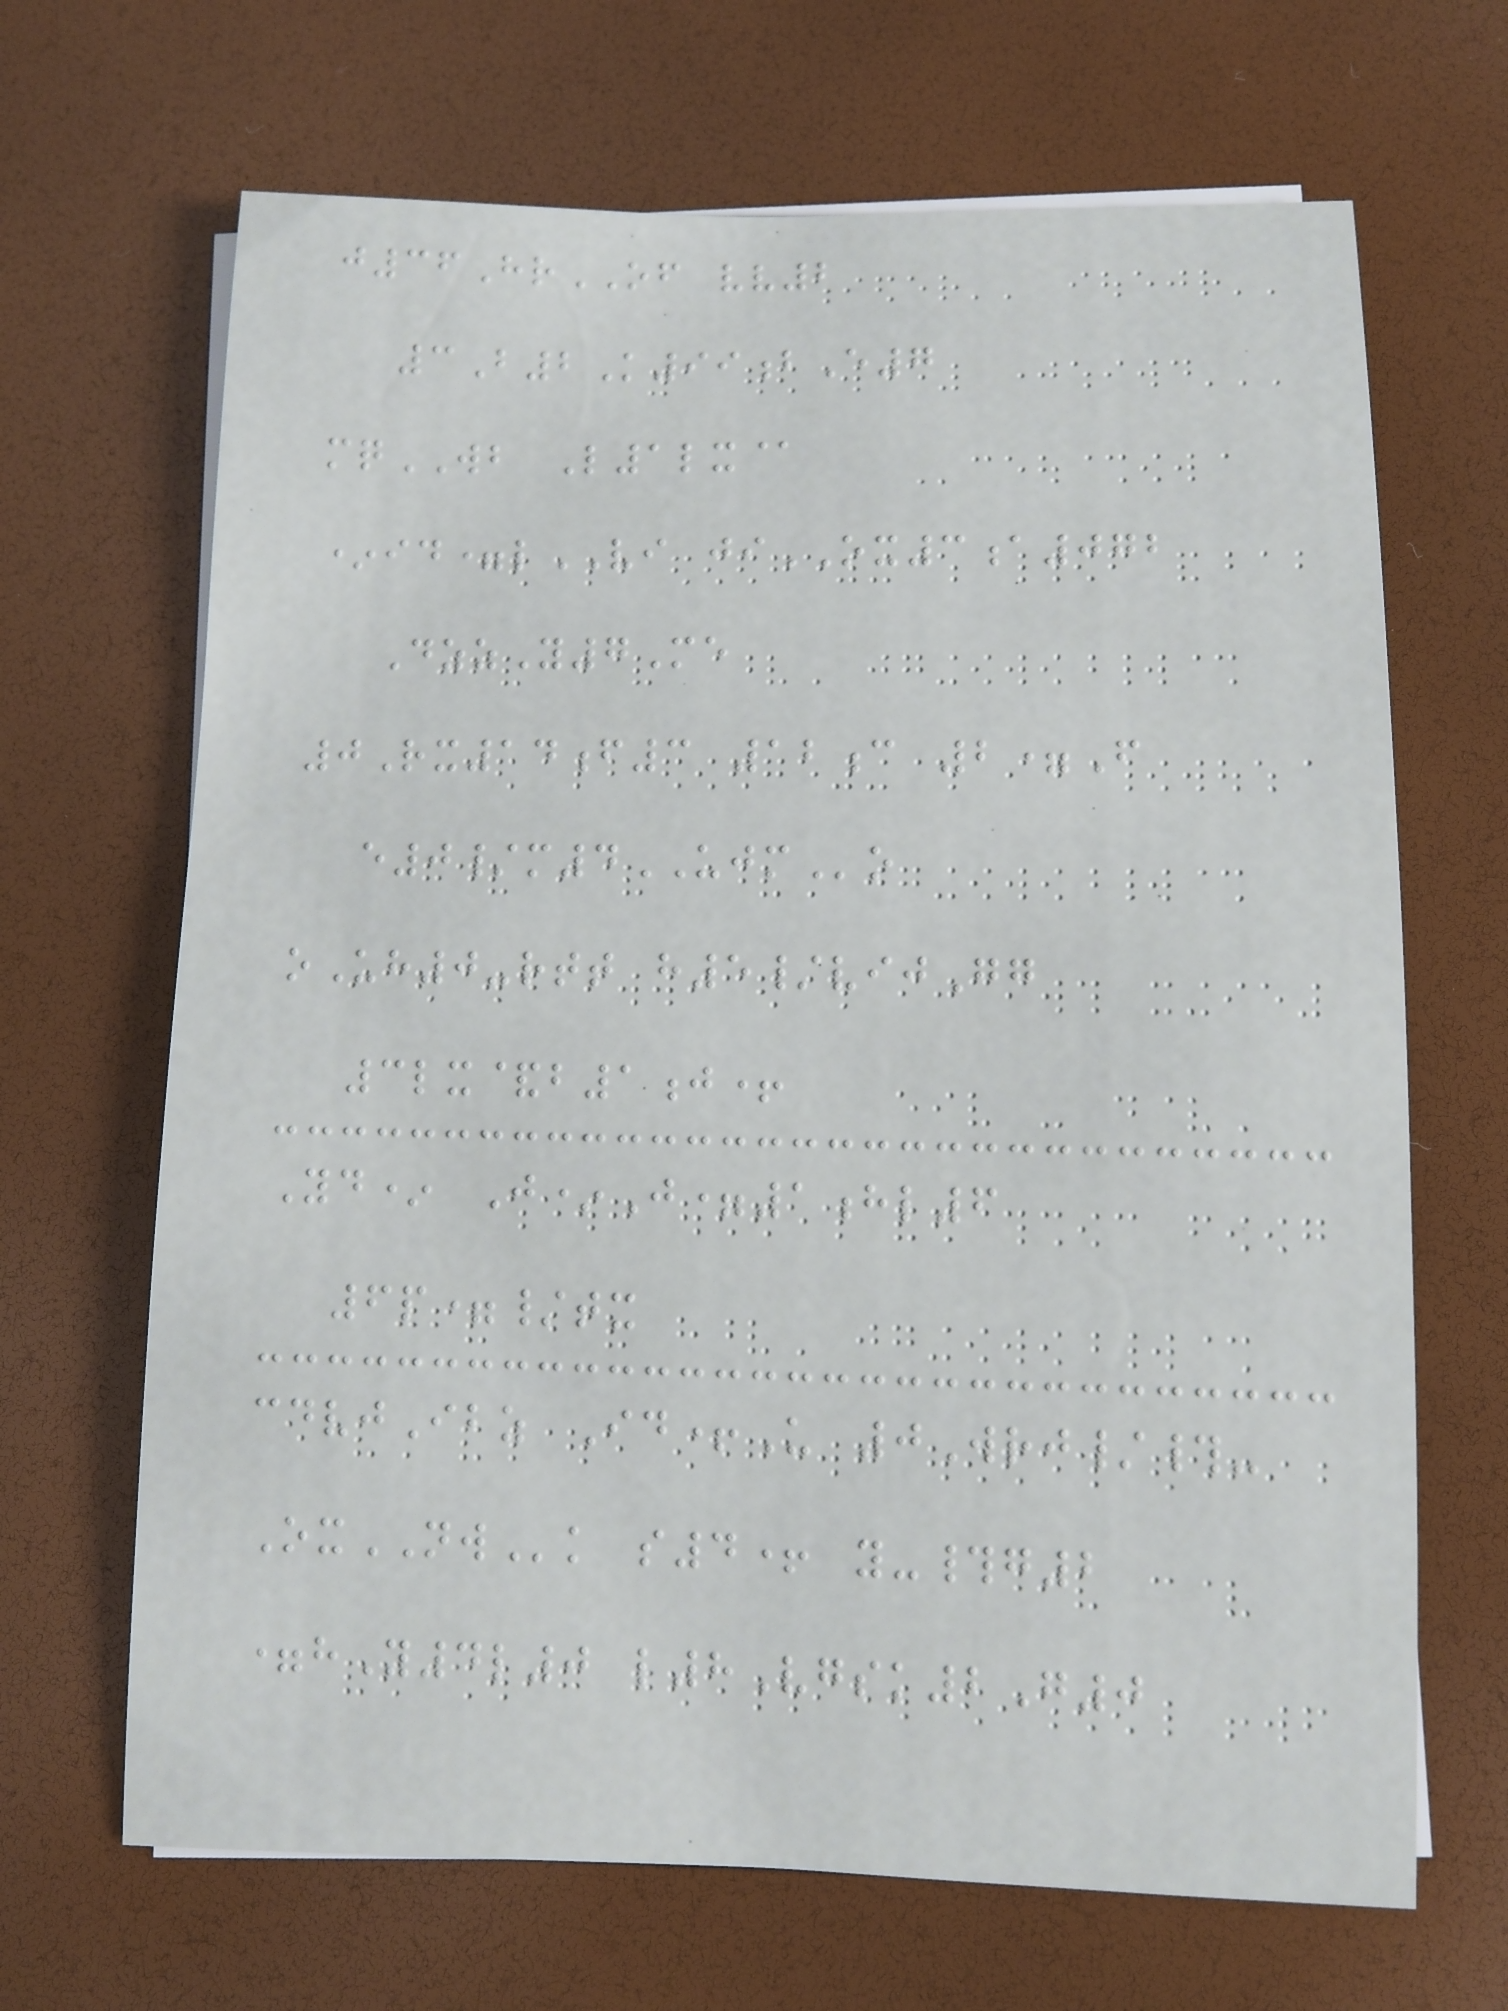j36HrOF vv2
3B2K99bE7
mqWB L1lx@
*id=lVI jiOX3a072
DzzY7Me
0Rx14f3 12c 2=F
e0/m4UJMo
oUh0-rtt h5/vijGg
3lx&b1j+
Yd* J*J=1hl6
6p=/tx
cdvjIbz Id+U 0Wrj/#-
OxNWk s4+ y-#g2
=hY4l0 l8Vgsk2G0
